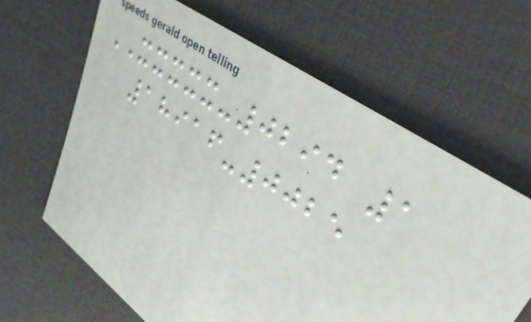XXXXX-0294 1
18916-0025
